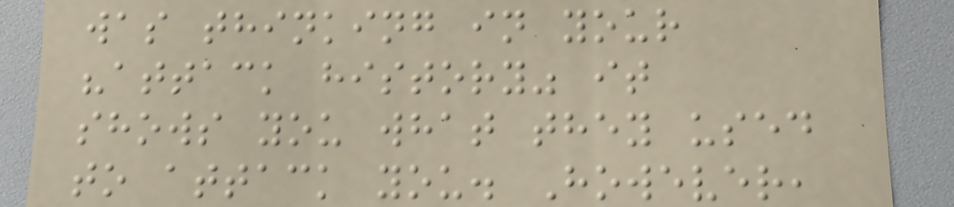was thinking in your
"attack history" it
shows you what they used
to attack you. However,
